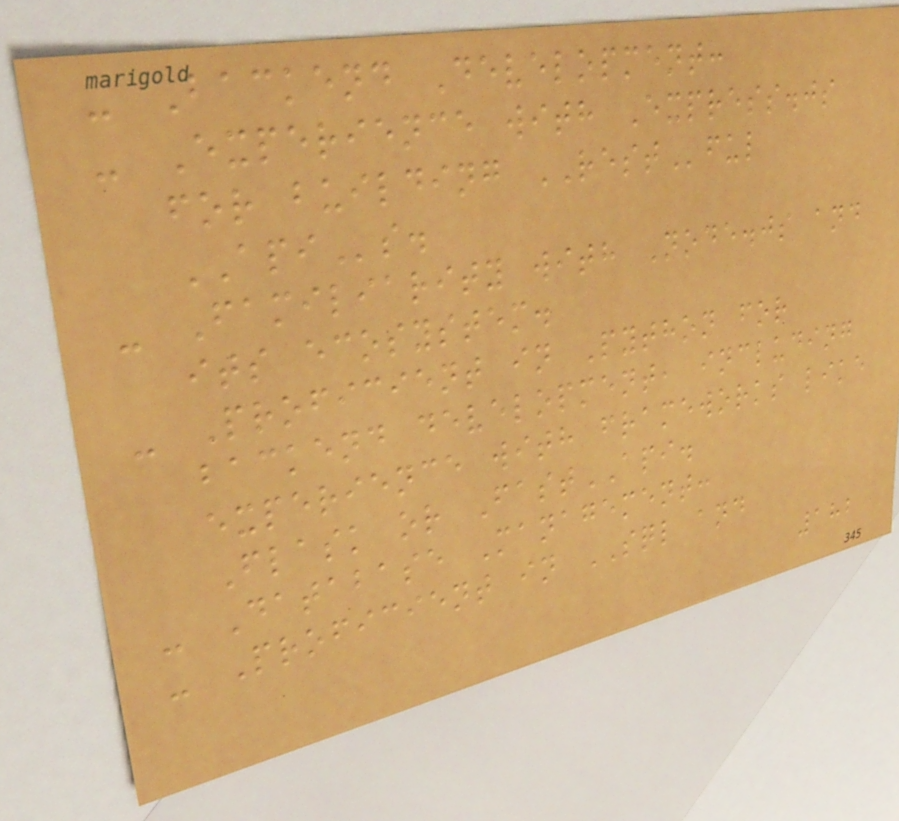- Backend Development:
- Experience with Express.js
for building RESTful
APIs.
- Familiarity with Node.js and
its ecosystem.
- Proficient in Python for
backend development, including
experience with frameworks like
Flask or FastAPI.
- Database Management:
- Proficient in SQL and
182
